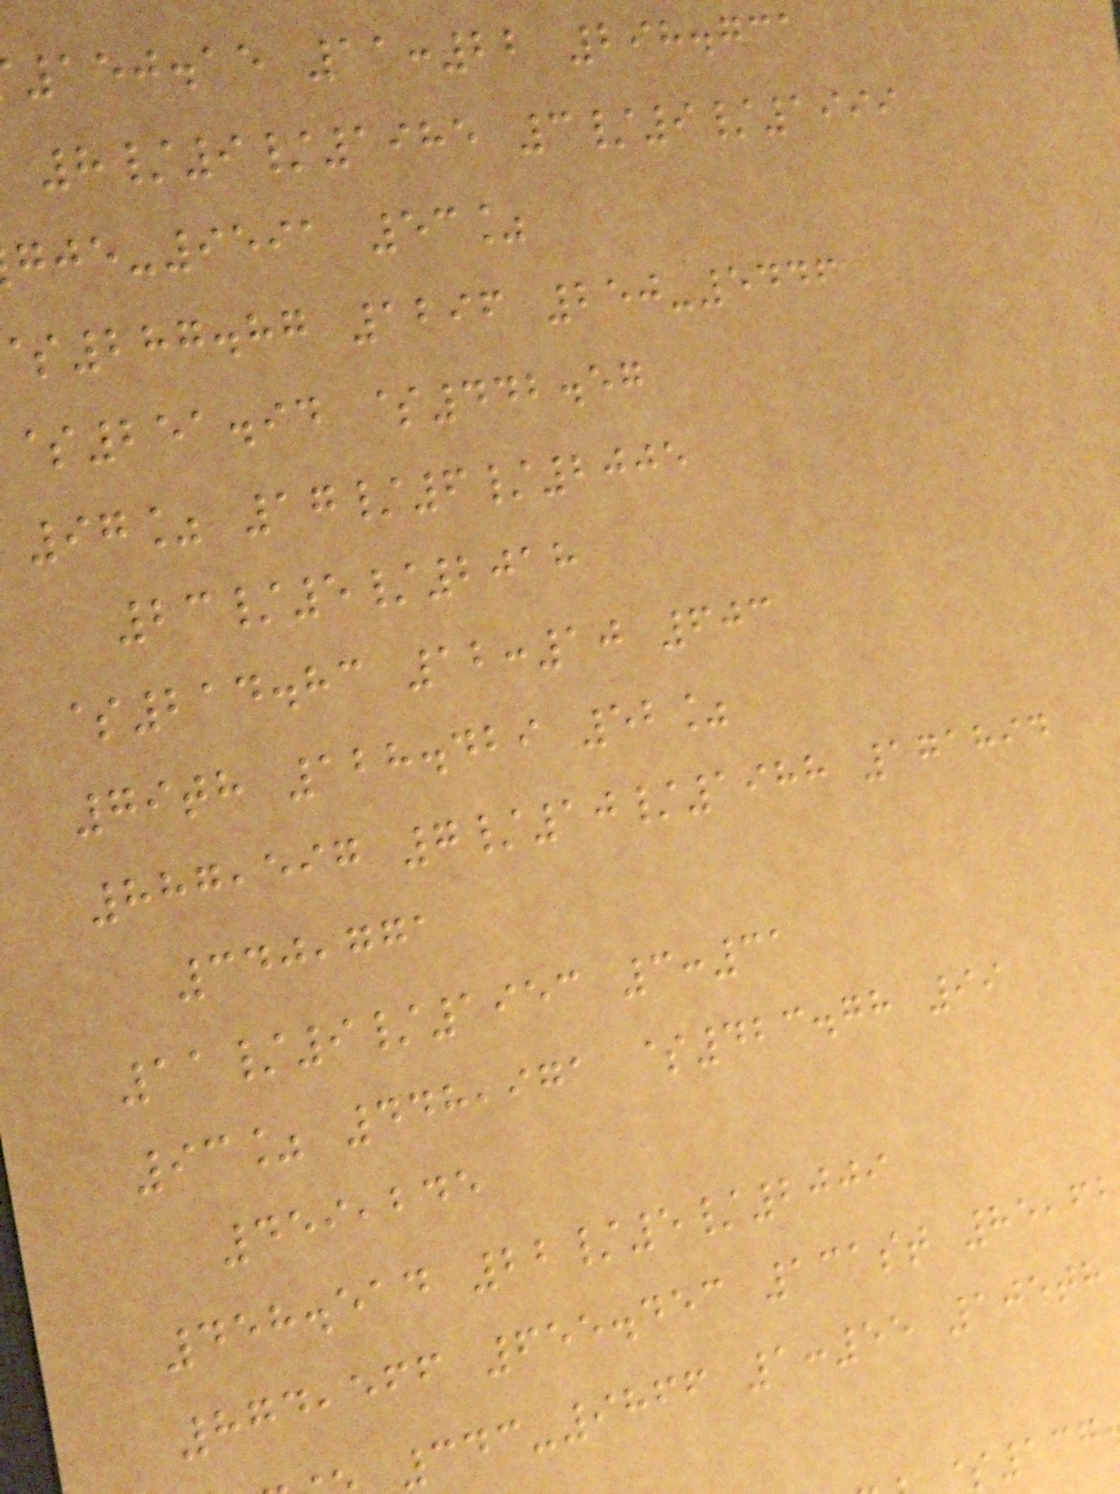150.15 11:22 298.731
8/9/1985 3/9/1999
-9591 53%
287.87 1296 250-5446
$251.94 $442.57
97% 17/6/2005
23/5/2018
$214.83 12:10 603
79th 128.429 52%
887,597 7/10/1988 171894
340,771
11/9/1953 3:31
93% 448,971 $423.78 99
459,245
458.514 22/5/2009
874,566 655.453 131st 85,6
343-9866 1:55 105th
